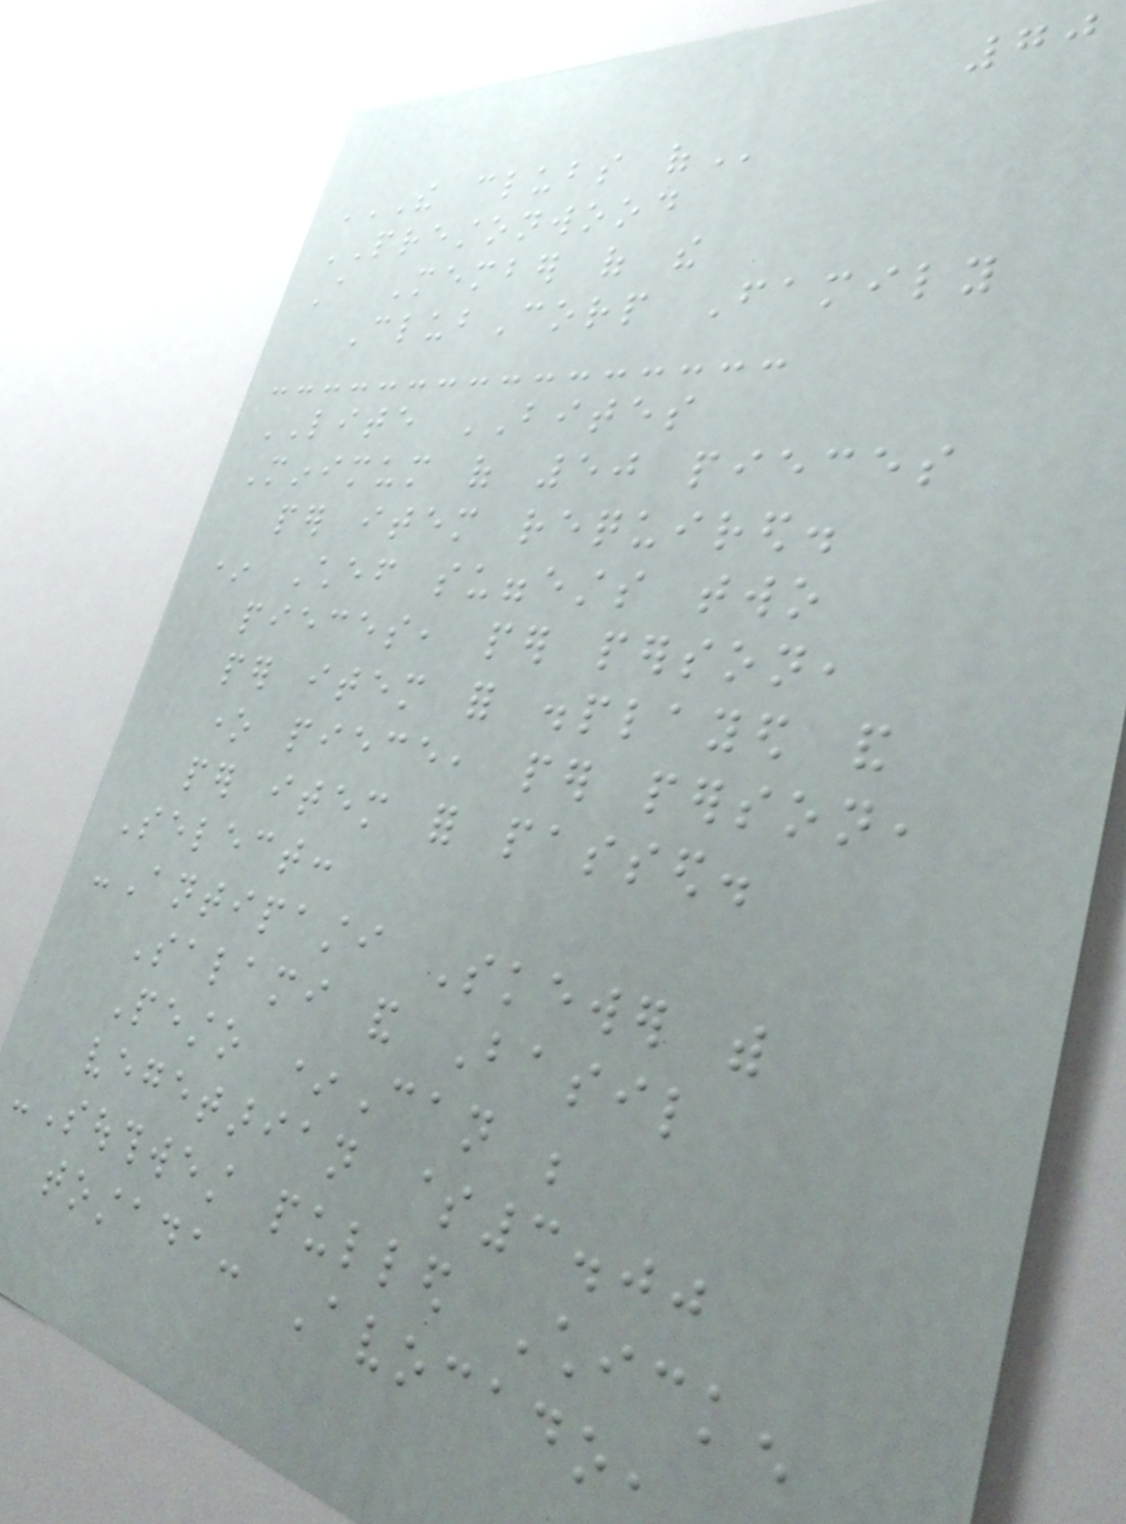70
THE CLUBS OF
PRESTONWOOD
A Member of the
ClubCorp Family
LITE BITES
Minimum of 50 pieces
per item required.
* Chef suggests two
pieces, per person,
per item for displayed and
one piece, per person,
per item for passed.
Select:
-Antipasti Skewer with
Salami and Basil
Pesto *Can be
vegetarian $3.00
-Southwest pulled Chicken
tostada: Avocado,
